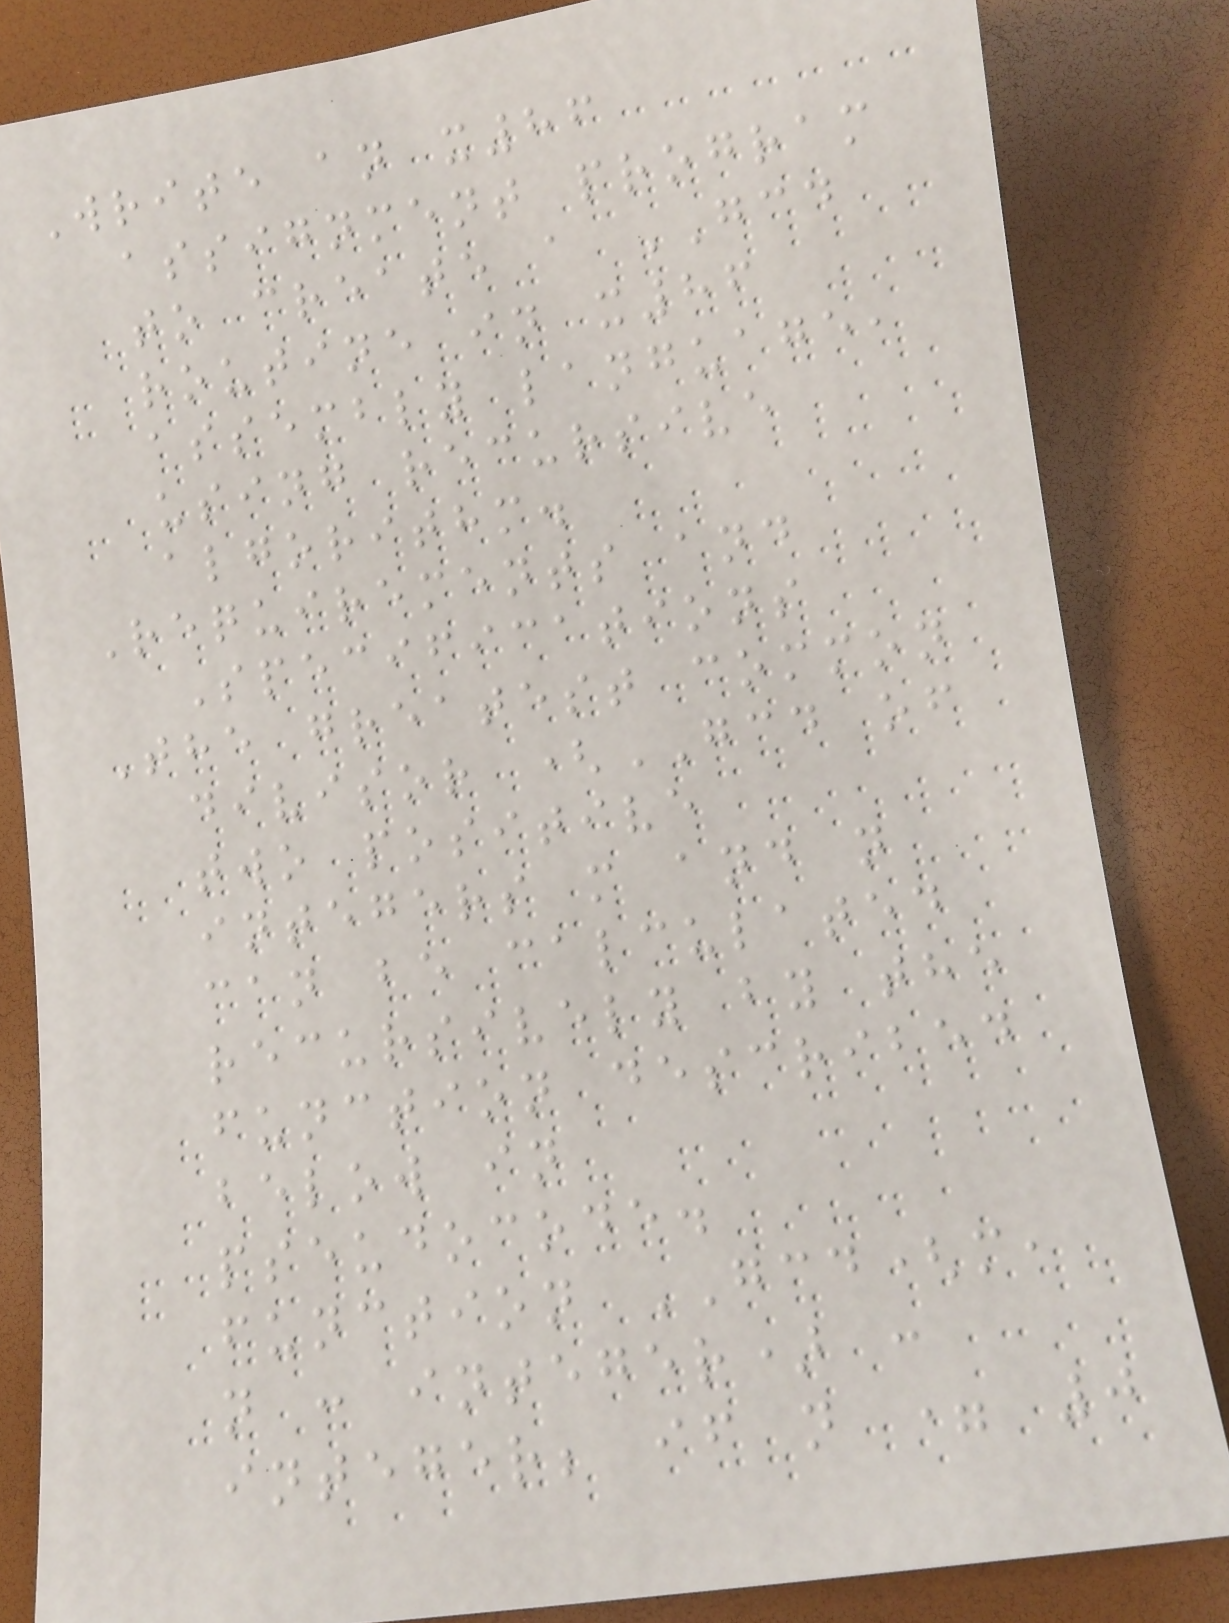Write an x86
assignment program
to create a GCD
routine in x86
assembly language,
using recursive
algorithm.
Requirements and
Specifications
The greatest common
divisor (GCD of
two positive
integers m and n
can be calculated
recursively by the
function described
below in
pseudocode.
function GCD(m,
n : integer) :
integer; if n = 0
